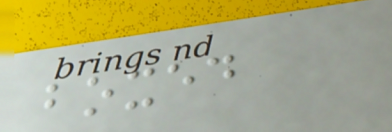boxed
